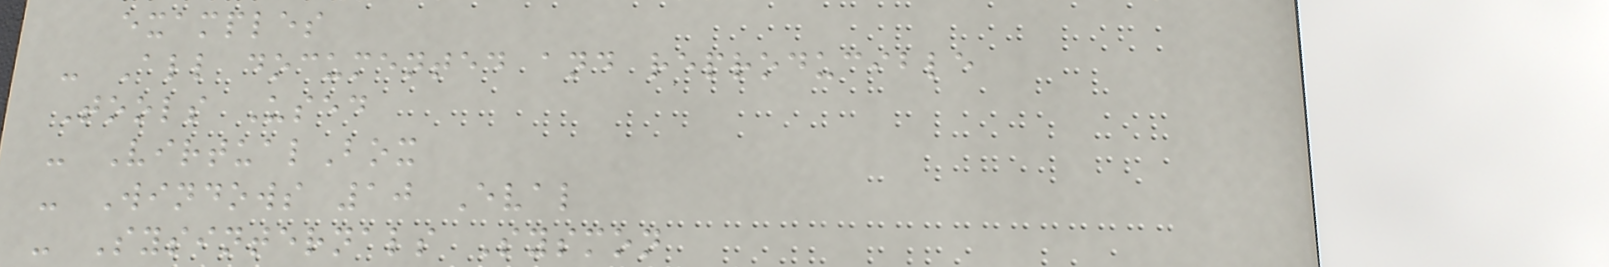examples
- All documented and reproducible
Tools Used
- VirtualBox
- Windows 10 Eval
- Sysinternals Sysmon
